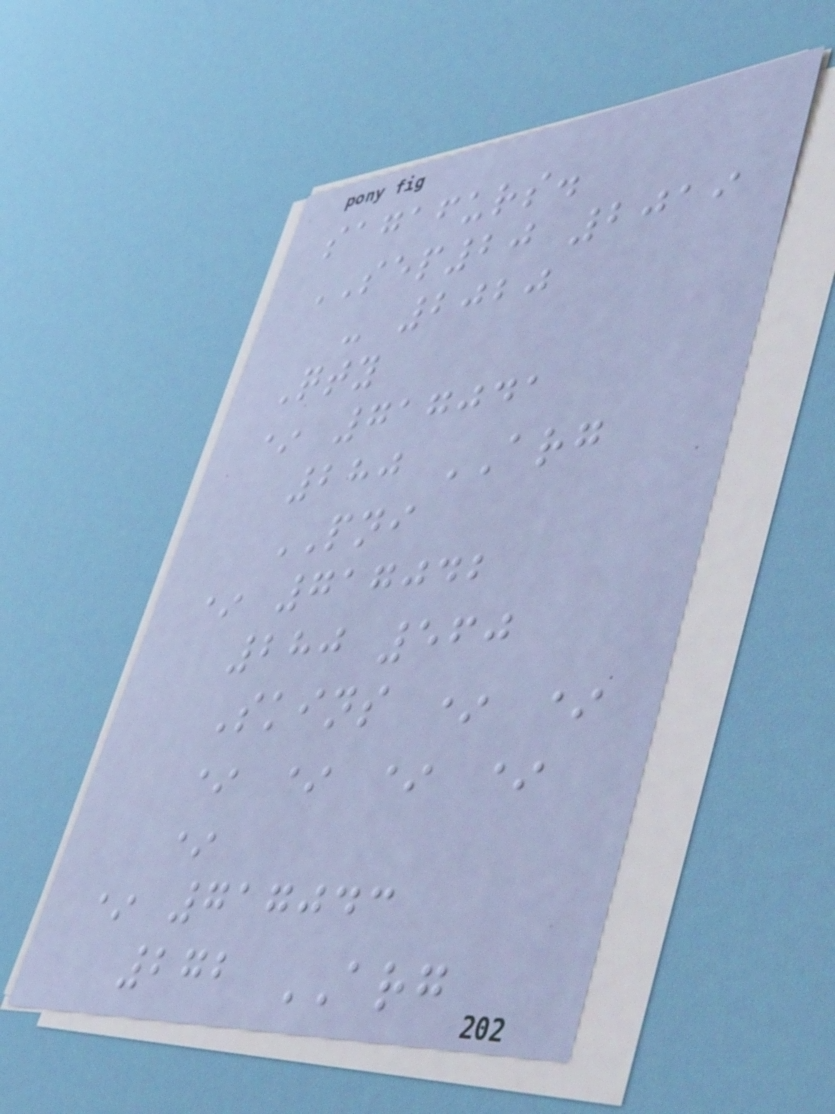sagafurs.
SEP20 2019
- 2020
Qty
* 717041
280 ARG
PNI
* 717042
280 560
Skins * *
* * * *
*
* 717043
272 ARG
